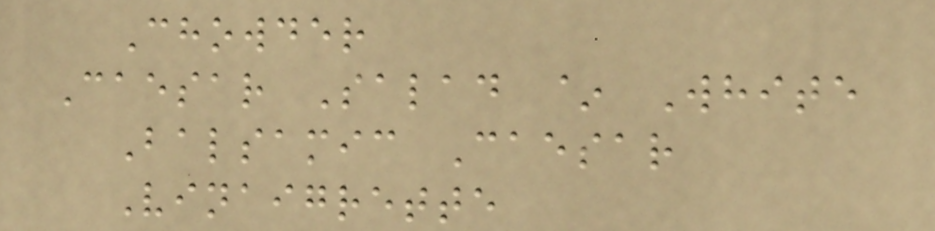Chowder
Caesar Salad ~ White
Balsamic Caesar
Vinaigrette
